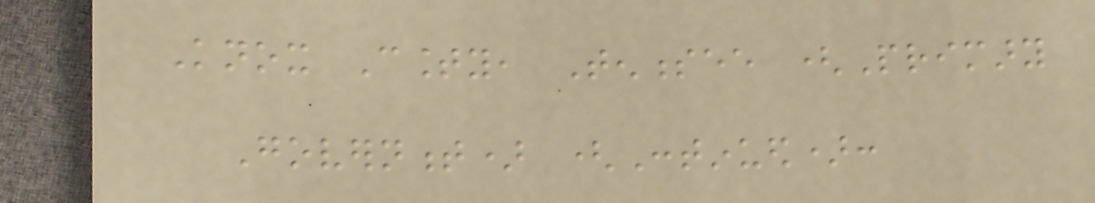Knox County, Tennessee (Primary
Government) (Continued):
